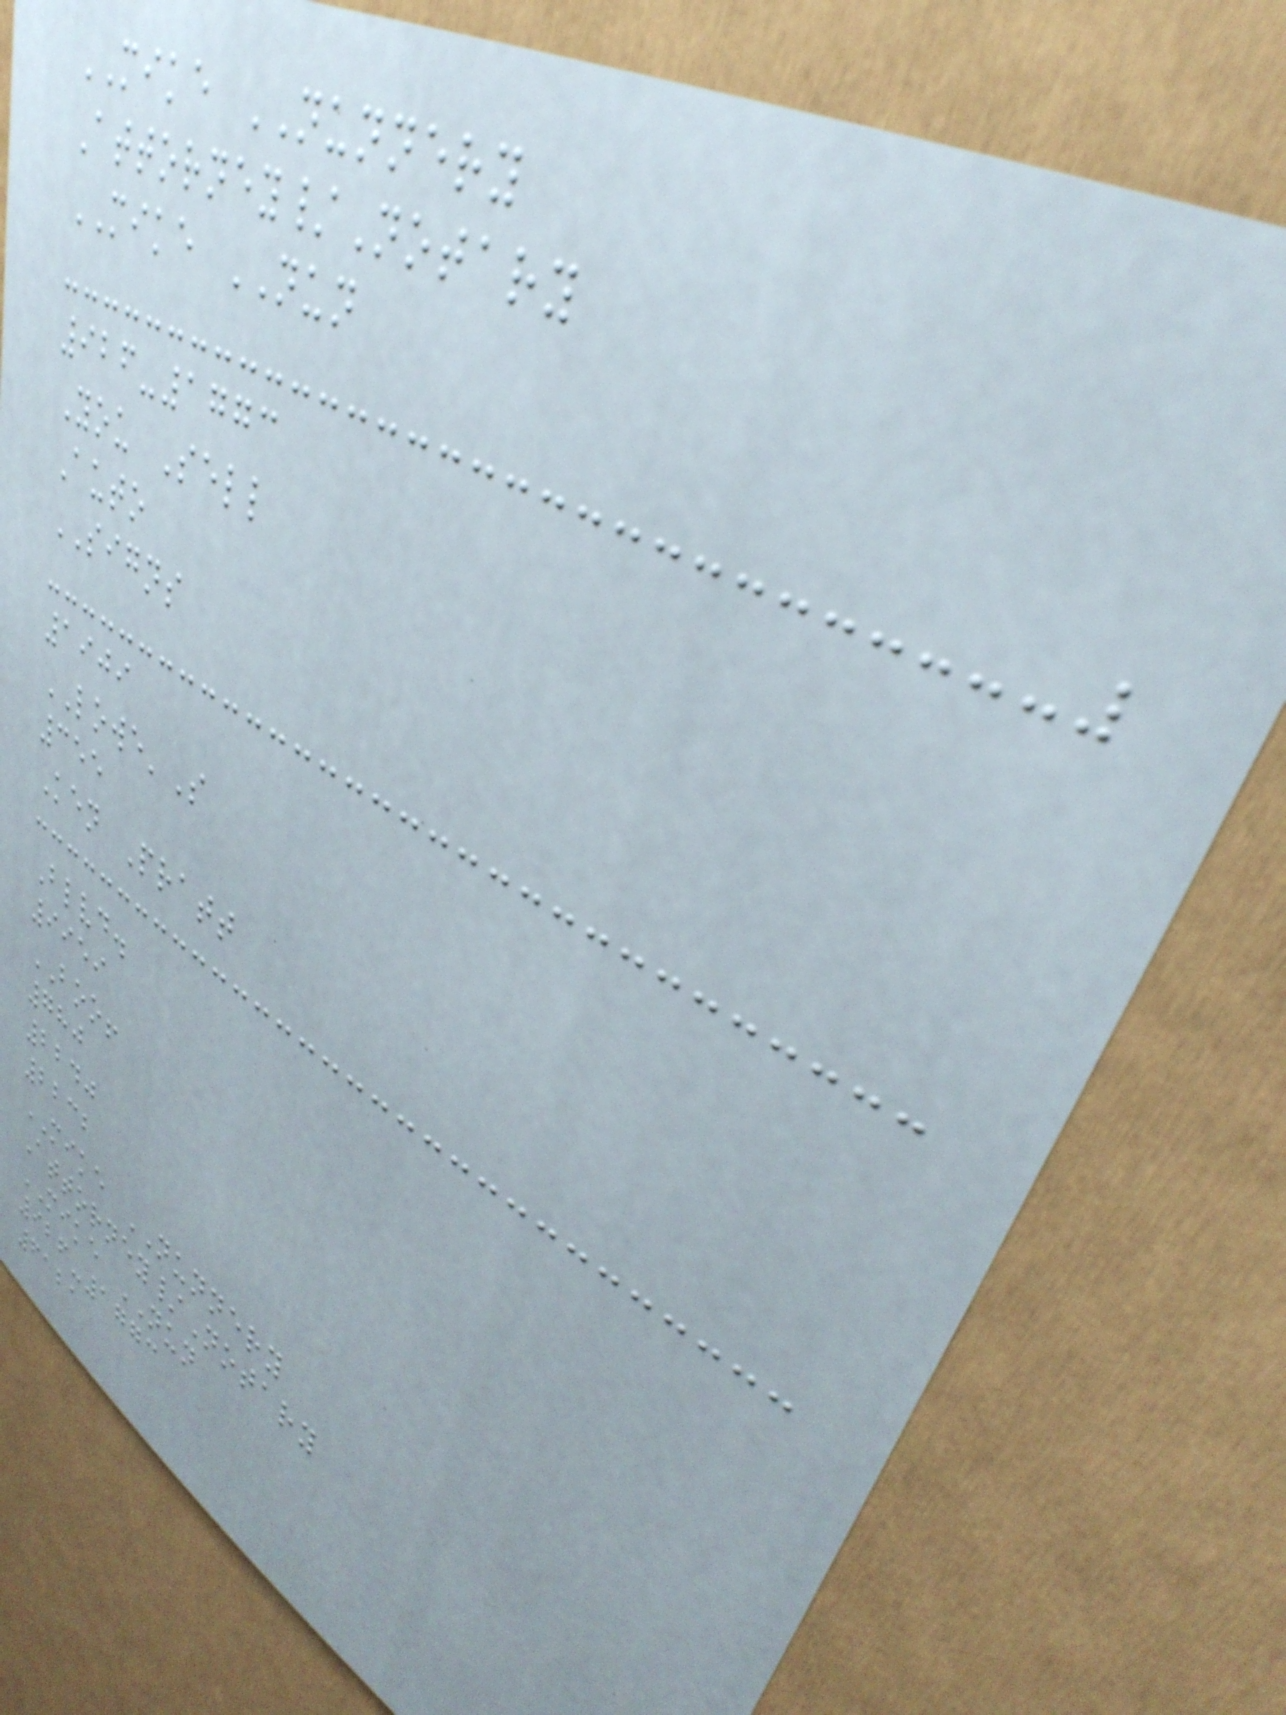MIKE NUNNERY
Attorney/Notary
MIKE NUN
926-1773
You Sell
Auto
SIGNS
1909
LOWE'S
355
Ken Pratt
Blvd.
9959
BOO!
780
2240
2232
MIKE NUNNERY
Attorney/Notary
MIKE NUN
926-1773
6121
